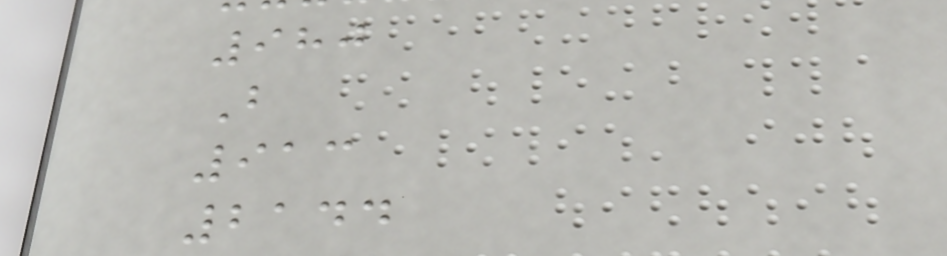980
B
913
2144
